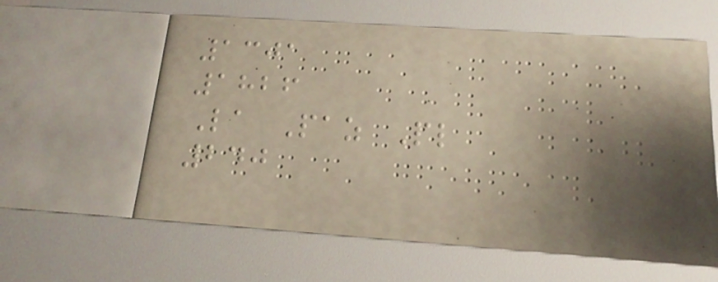1301
1826
La Paz Pl
240
